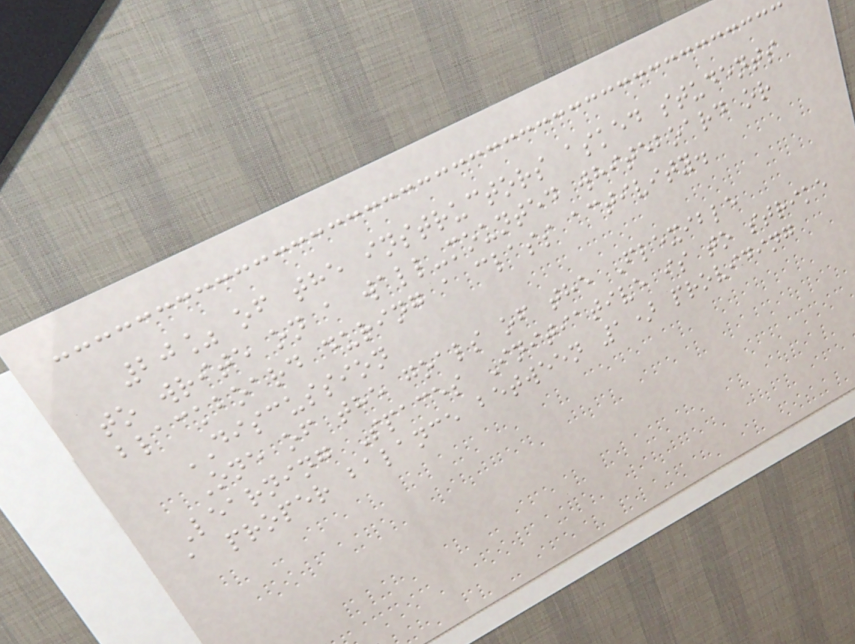20% of the instructors asked students
to write on a wall-mounted whiteboard or
blackboard during a class activity.
DISCUSSION
One of the goals of the Flexible
Learning Spaces Initiative is to strike
a proper balance between 1) providing
